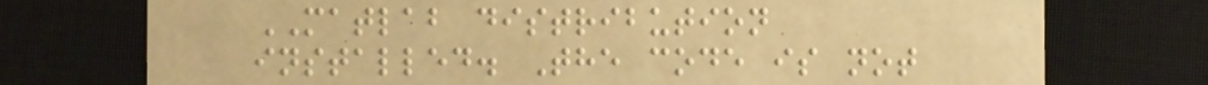MATLAB distribution
installed. The code is not
